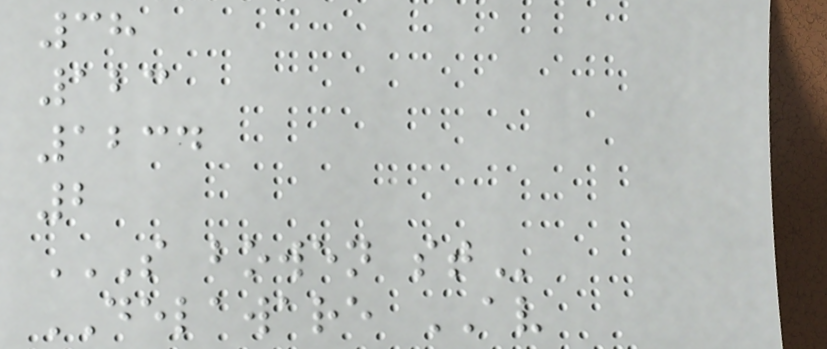38
123
1234
2
S BOWEN ST
DELAWARE AV
